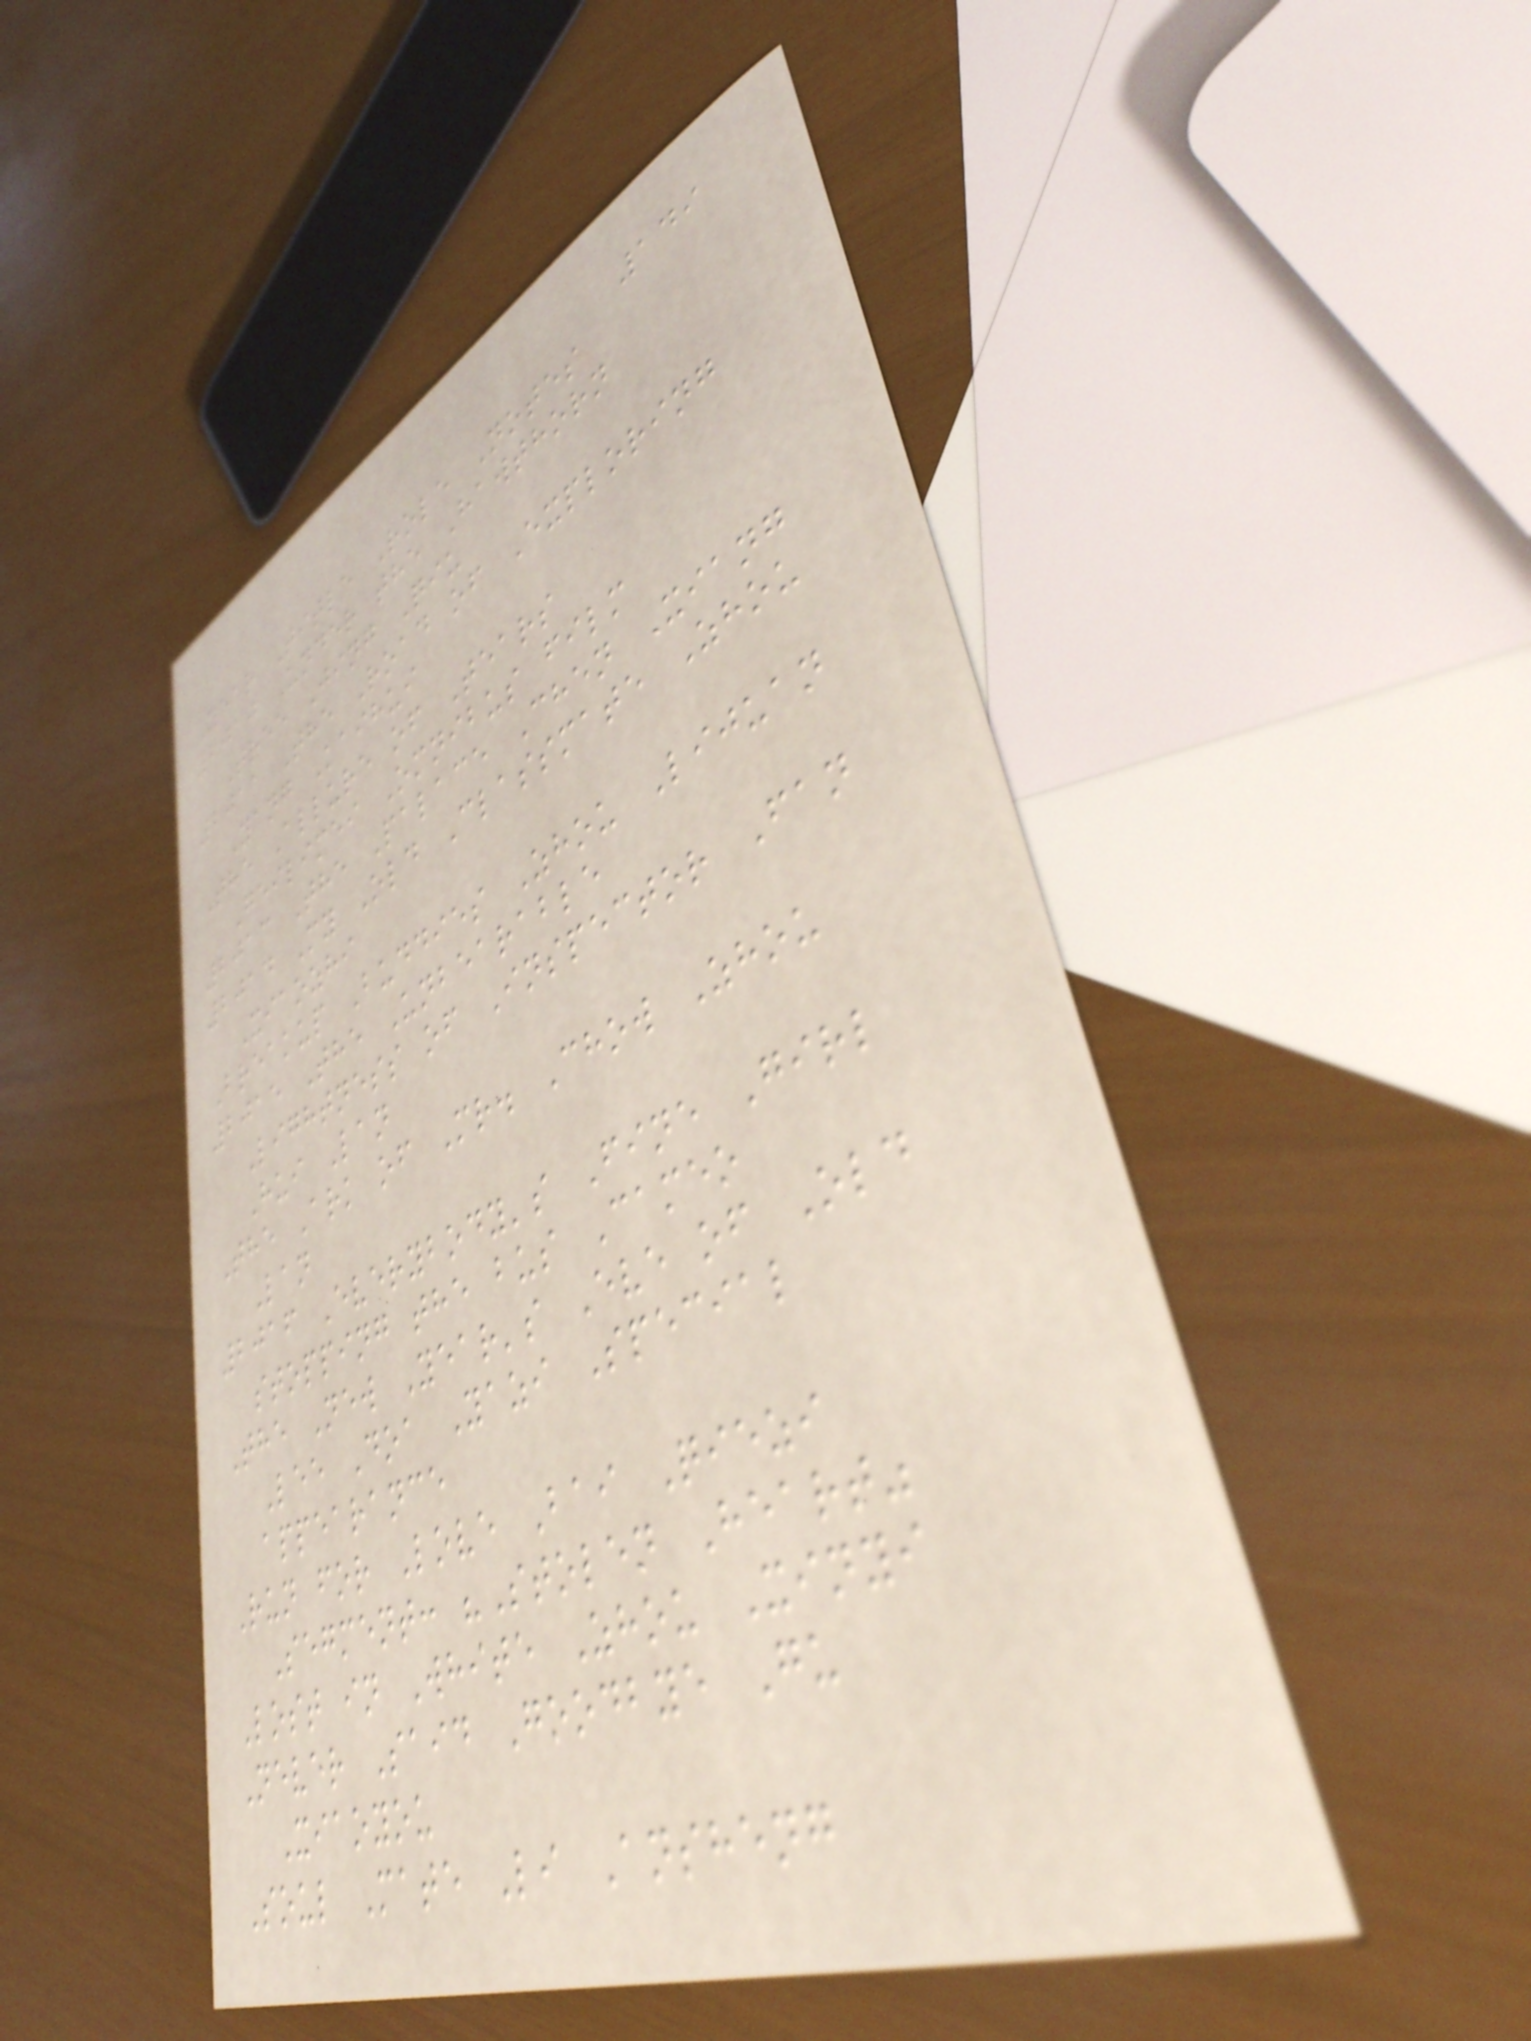149
Year Title Role Notes
2010 Under the Hawthorn
Tree Jing Qiu
2011 The Road of Exploring
Yang Kaihui
The Allure of Tears
Geilimei Omnibus film
2013 The Palace Chen Xiang
2014 My Old Classmate Zhou
Xiaozhi
Breakup Buddies Zhou Lijuan
2015 The Unbearable
Lightness of Inspector Fan
Hui Lan
The Ark of Mr. Chow Zhou
Lan
2016 Everybody's Fine Girl
stopping the bus Cameo
The New Year's Eve of Old
Lee Doa Yazi Special
appearance
Run for Love Bai Qiezi
Segment: "Stolen Heart"
Lost in White Zhou Xinyi
Never Said Goodbye Gu
Xiaoyou
Soul Mate Li Ansheng
